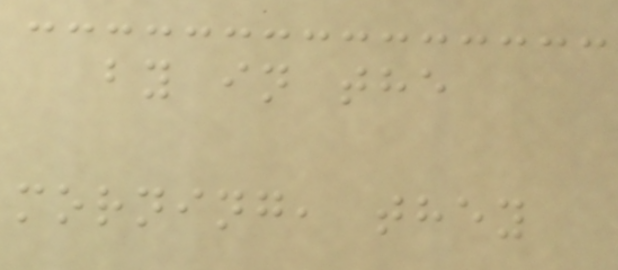by in the
morning, they
